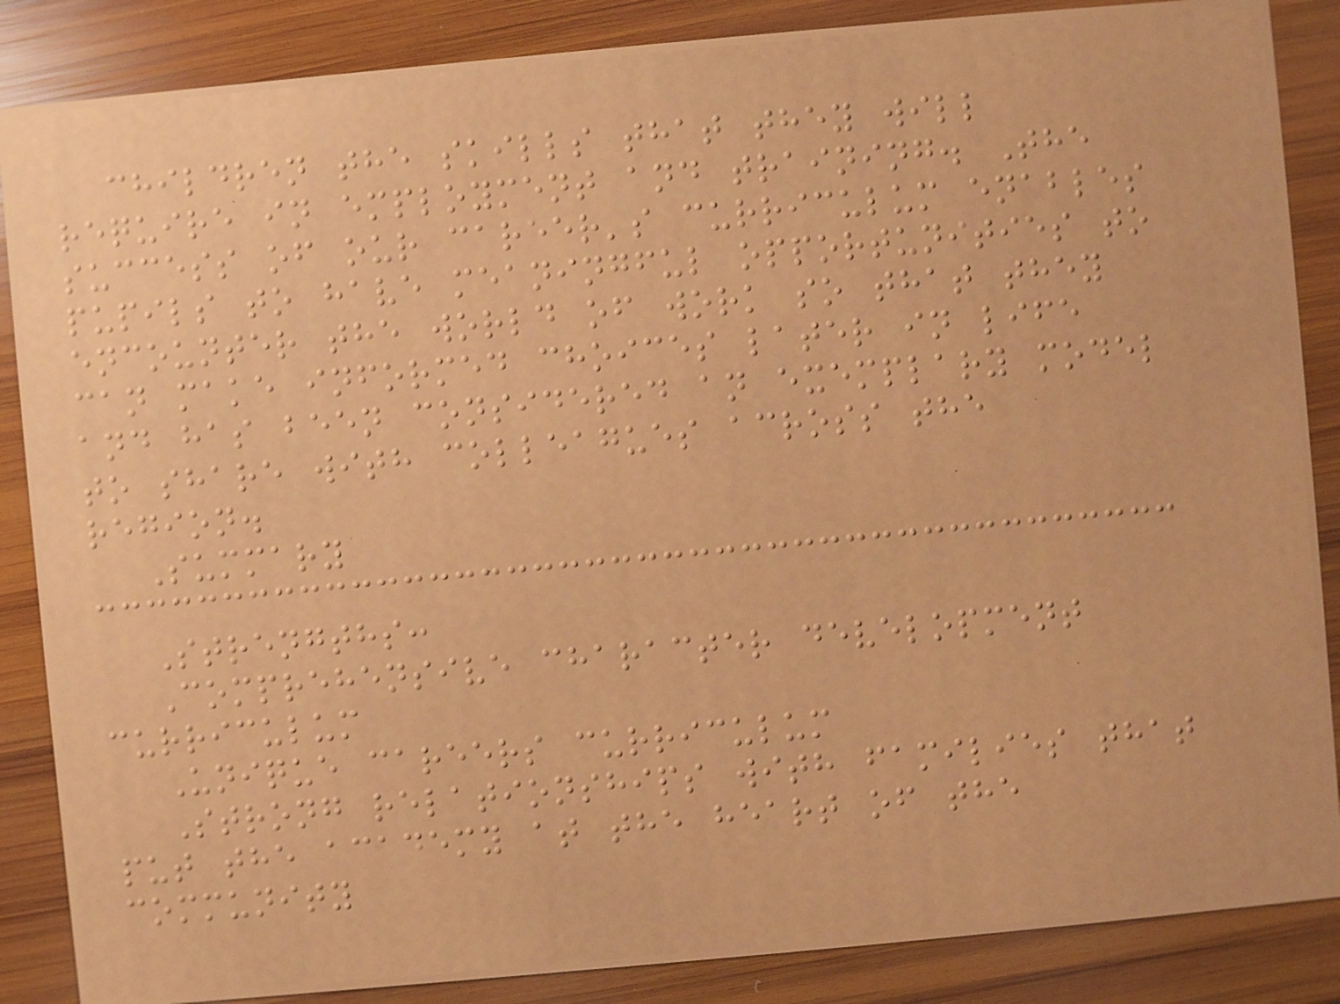children the skills that they will
require in employment and training. The
success of our career's curriculum enables
pupils to have meaningful opportunities to
encounter the world of work so that they
can make informed choices later in life
and has been considered an exemplary model
to share with colleagues across the
region.
Summary
Strengths:
Comprehensive character development
curriculum
Unique careers curriculum
Strong relationships with families that
put the academy at the heart of the
community
